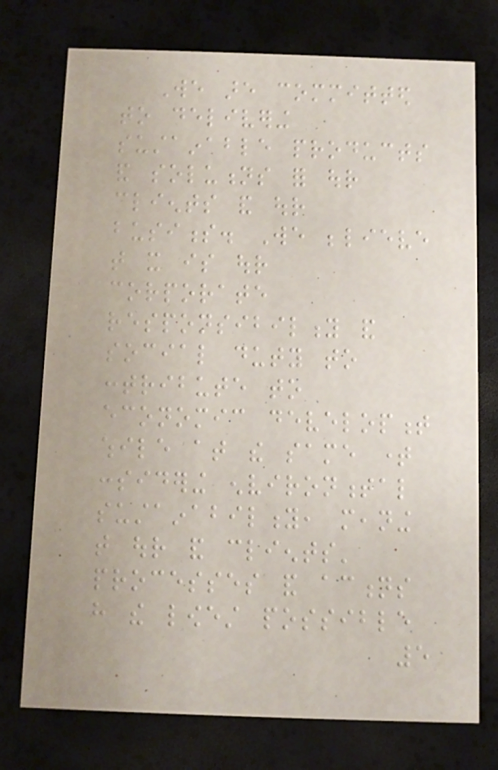We are committed
to delivering
sustainable products
and solutions for our
clients and our
business. We believe
that it is our
corporate
responsibility and
social duty to
contribute to
economic development
while at the same time
considering environmental
sustainability, meaning
that our and clients'
processes and actions
have the lowest possible
5
